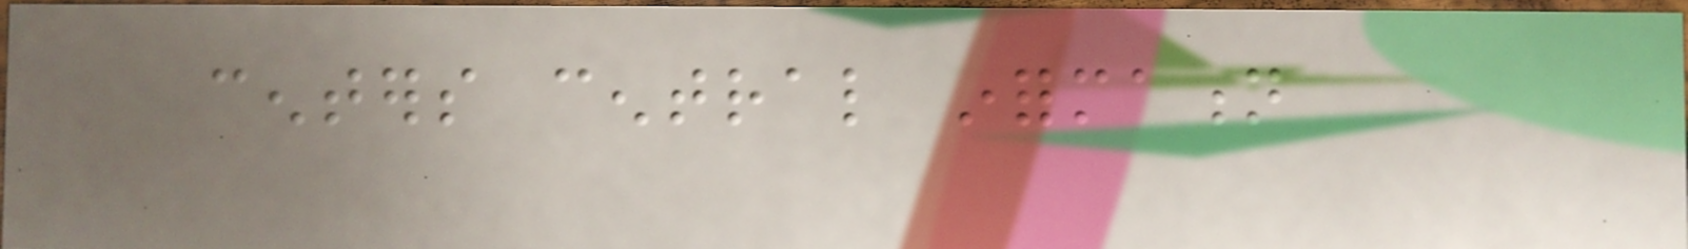centers central information
